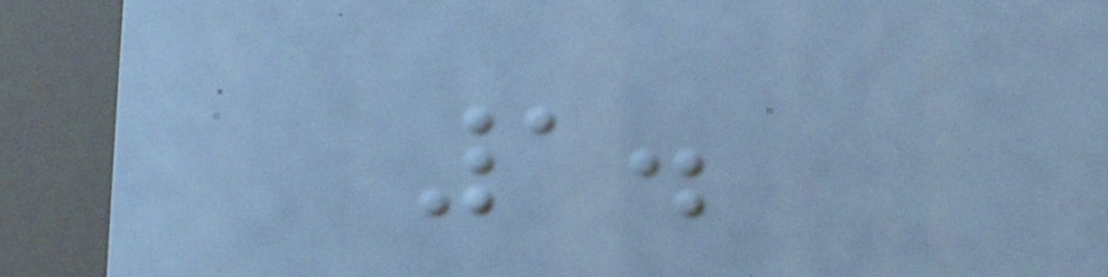1.
